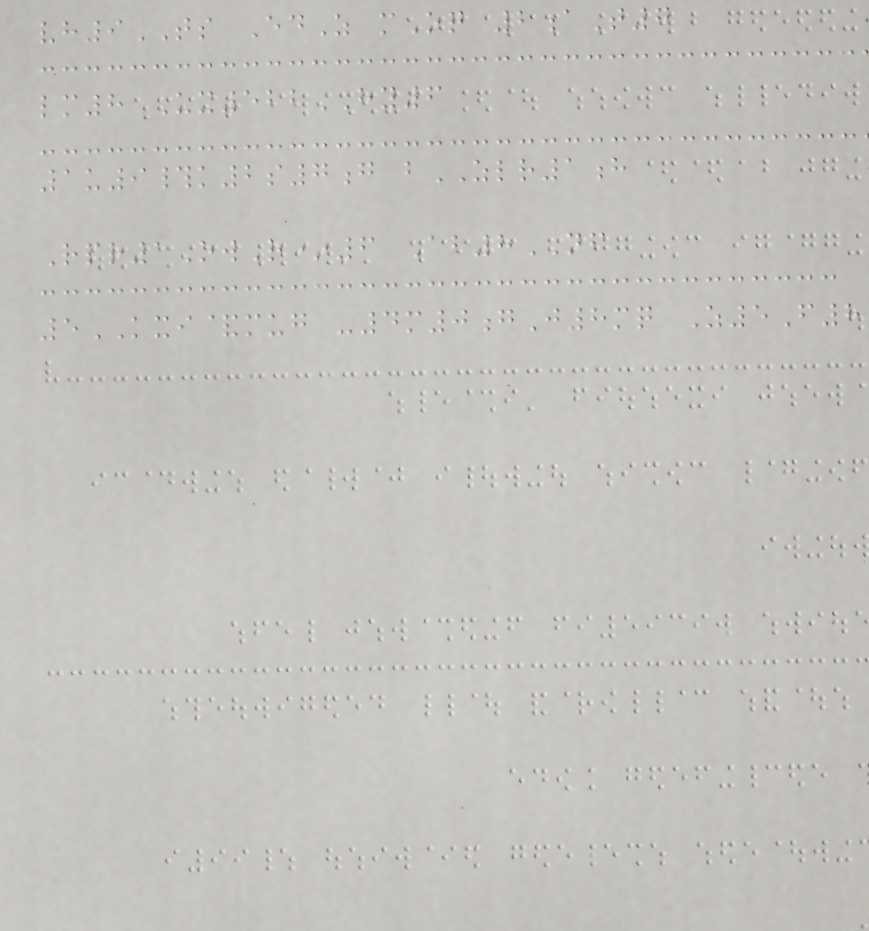vh9TS EdZ mOq 2aT7
lm8 Ux522HY6
1u9#k2s7g bZLR1h
Rpr1OwR*6 Ab8NF
5KXI&mug -4m0gJ8mq Z5F8
